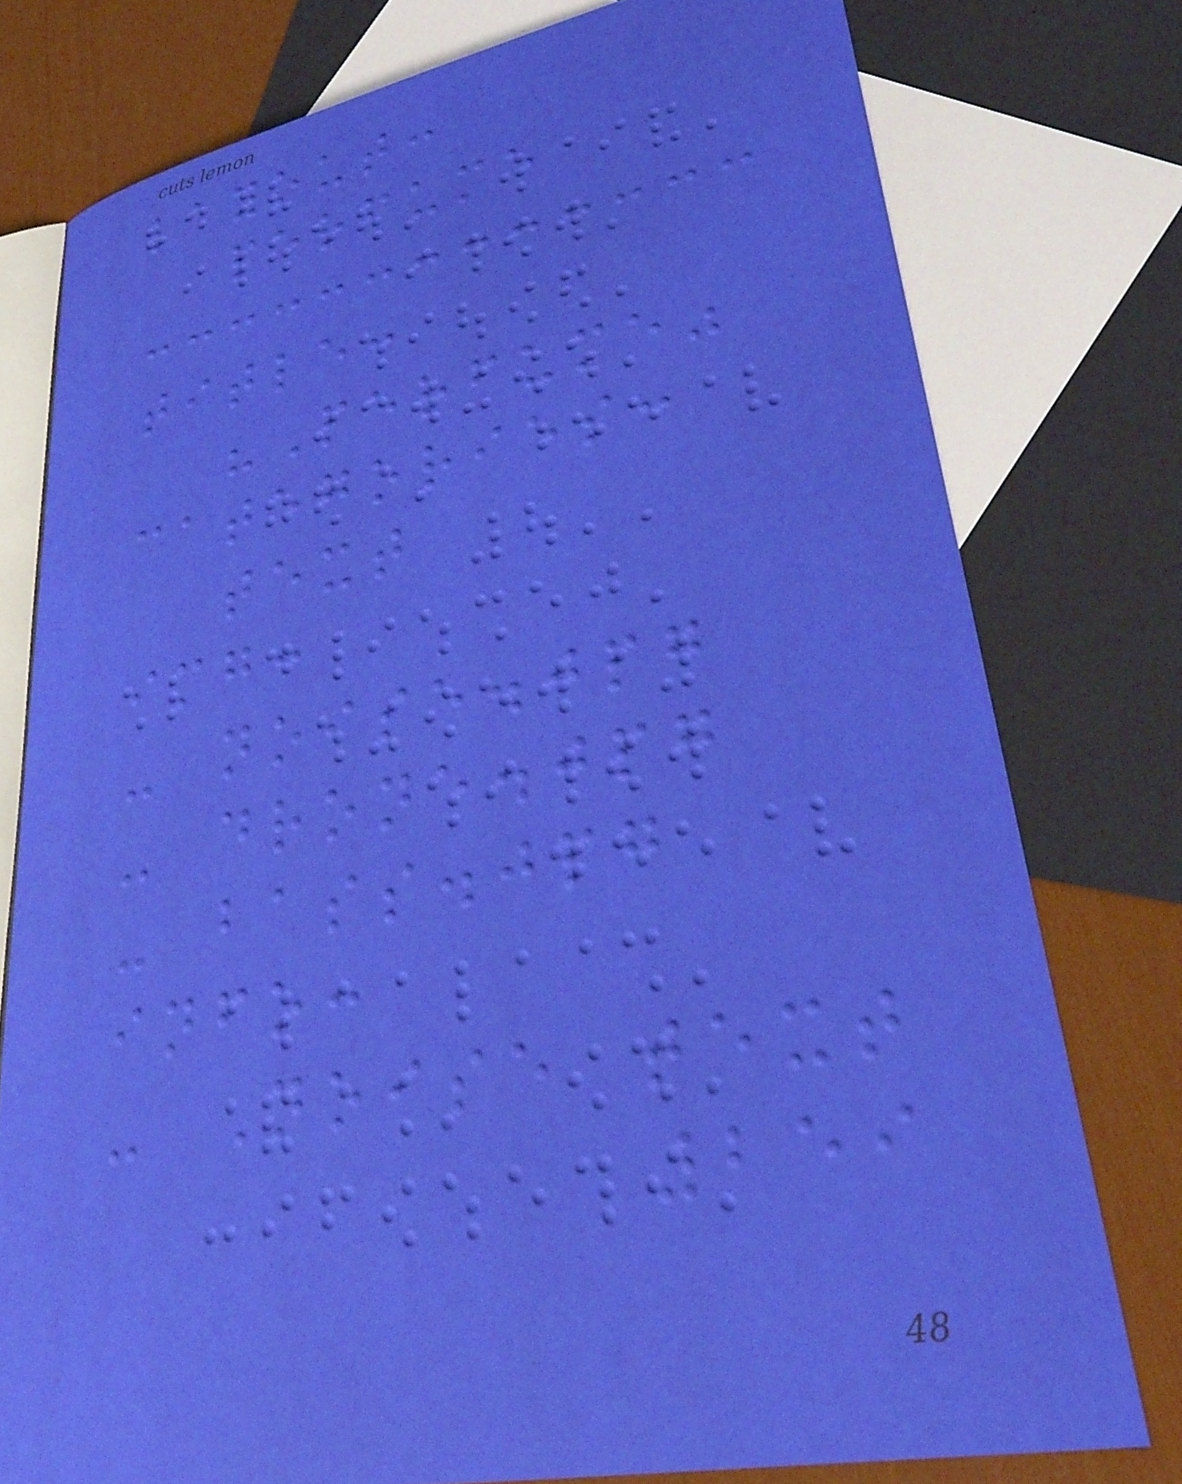layout:
perfume
title:
"Perfume"
categories:
text
img:
- noise.jpg
- drone.jpg
- bass.jpg
info:
- Noise text
259
